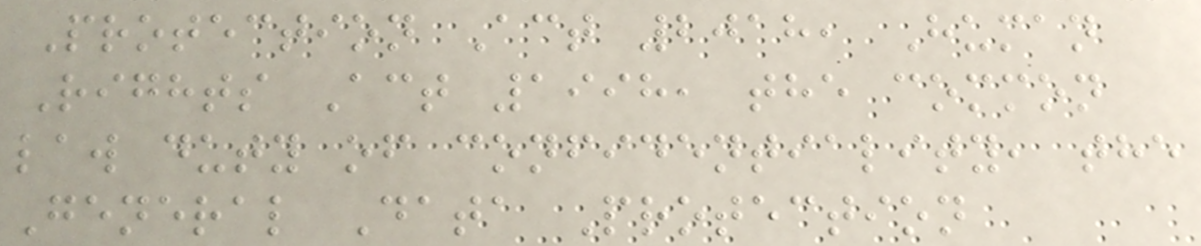Protection Act 2018, Human
Rights Act 1998, the common
law duty of confidentiality, the
General Data Protection
